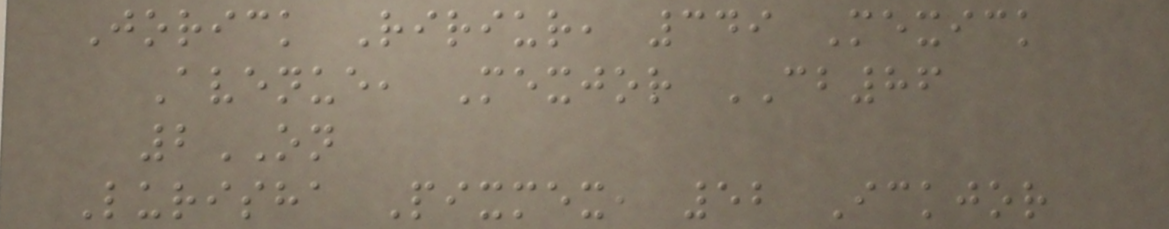Jorick Ririur, 349 Mexick
Avenue, Mexjor CB86
2ON
Lurisha Pixmex, 52 Ickjor
